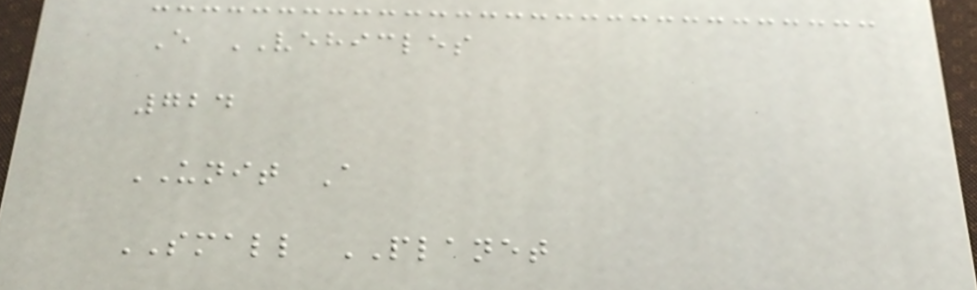E VEHICLES
724
UNIT A
SMALL PLANET
